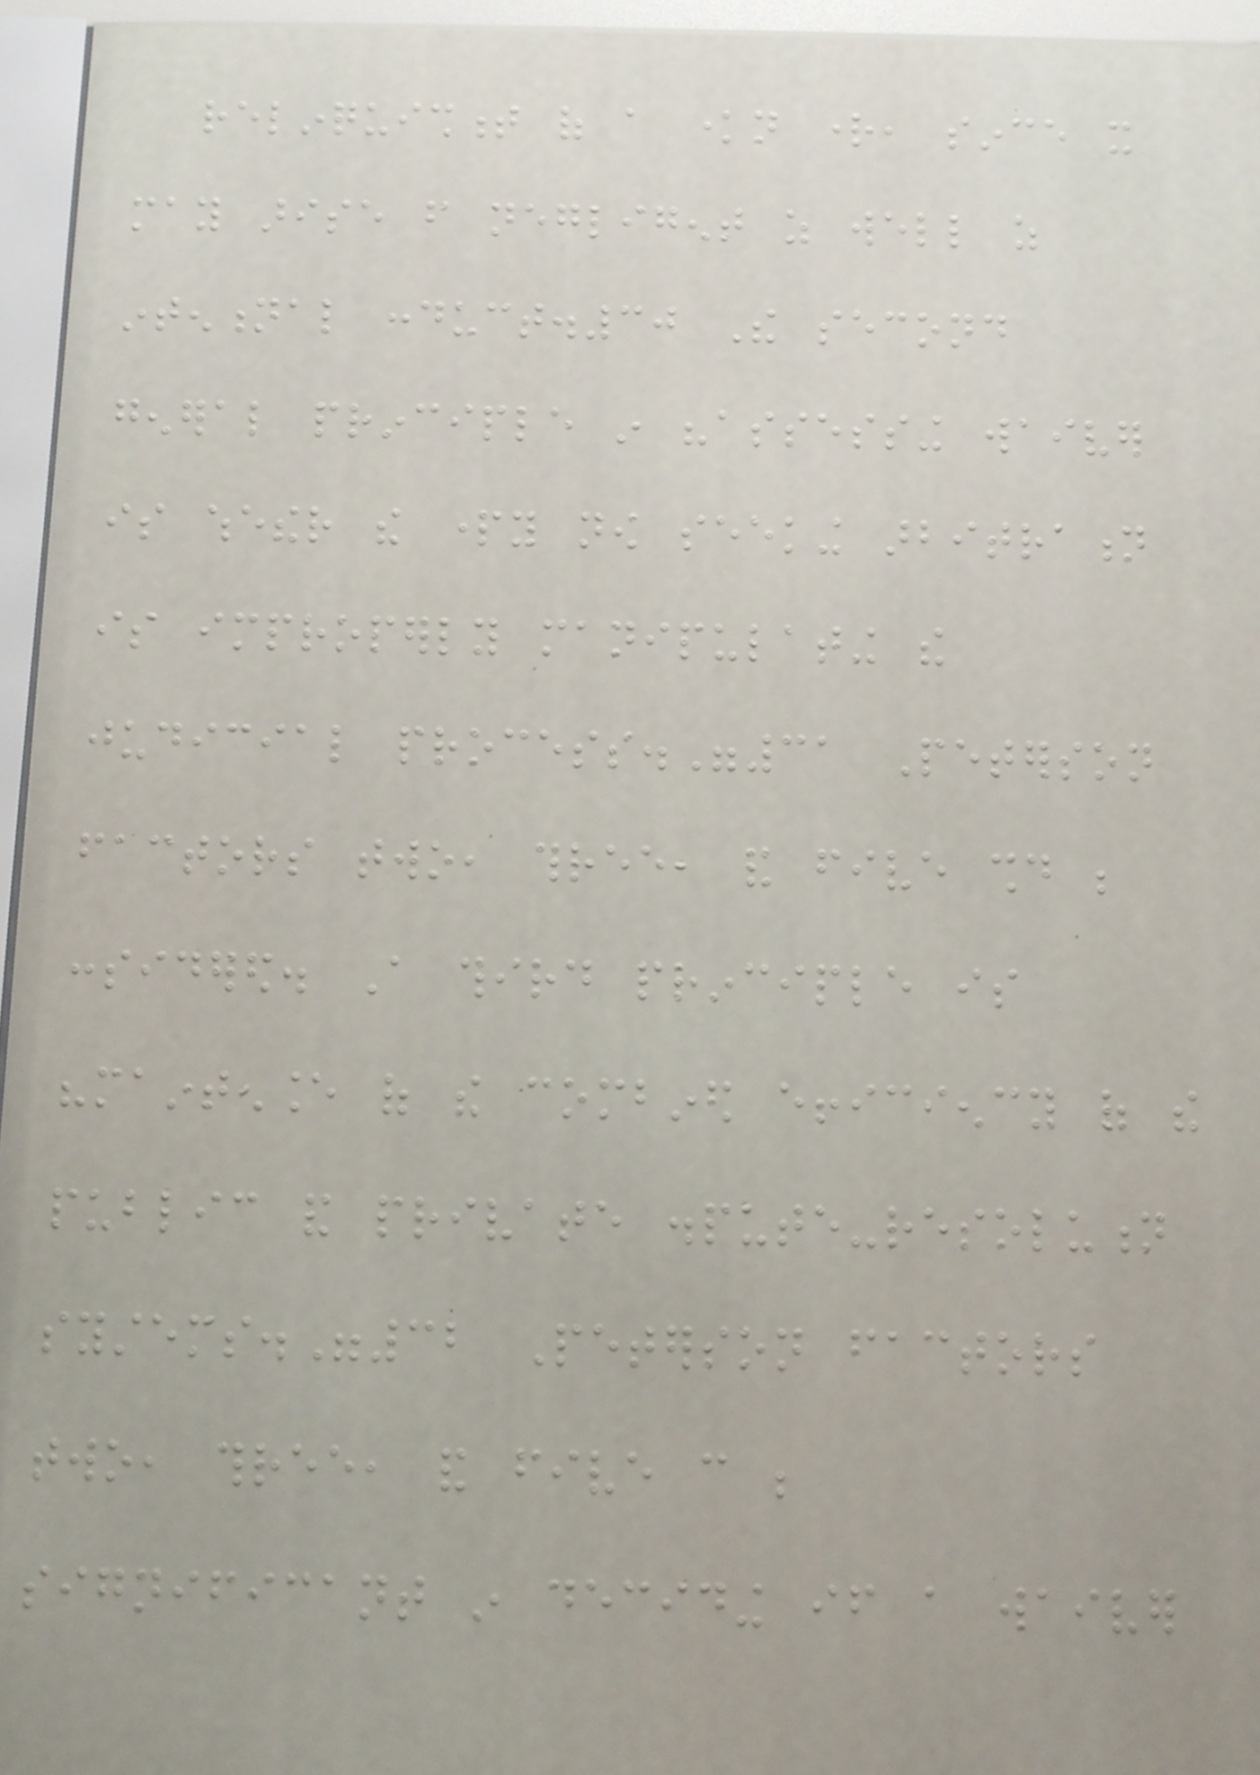relinquishment of a known right, since it
may arise from negligent as well as
intentional conduct.30 The second
general principle in "assessing waiver
is whether the party now seeking arbitration
is improperly manipulating the
judicial process."31 Peterson
factors two, three, and five should be
considered. A third principle is
"maintenance of the combined efficiency of the
public and private dispute-resolution
systems."32 Peterson factors
two, three, and five can be
significant in deciding if a waiver
